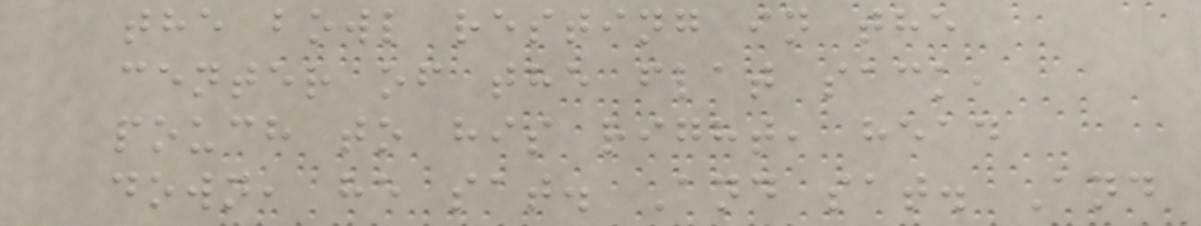the bowl resting in the
center of the flat sack,
pouch to his right, head
down, he sat. And sat. And
